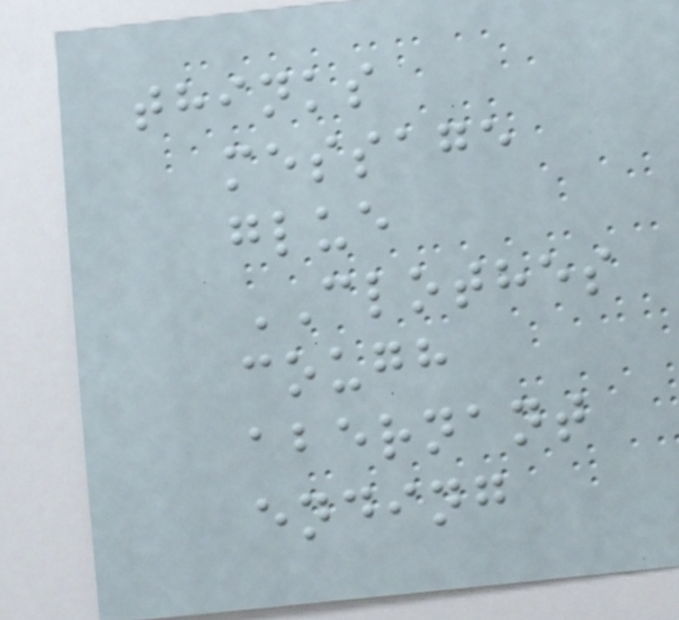thinks
message
glue
CLOTHES
cough
abernant
ending
